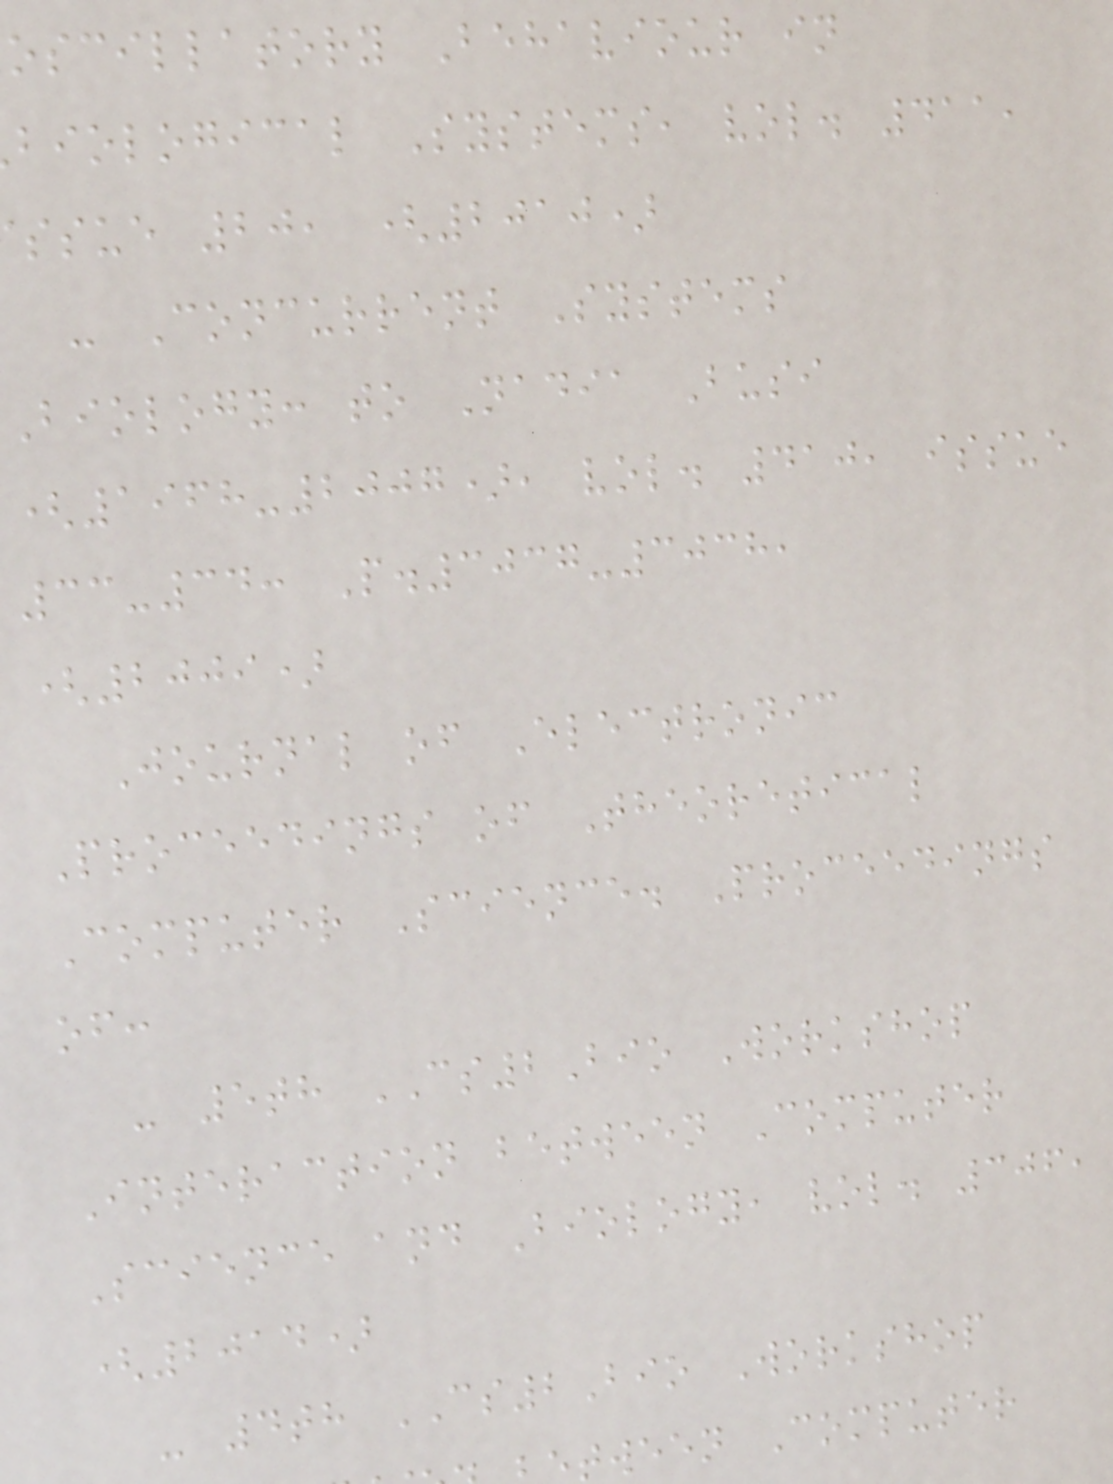oscillatory Behaviour in
biological Systems, vol. 411,
ssue 20, (2010)
- Concurrent Systems
Biology: to Nadia Busi
(1968-2007), vol. 410, issue
33-34: P.3037-3038,
(2009)
Journal of Electronic
Proceedings of Theoretical
Computer Science. Proceedings
of:
- 5th CS2Bio Workshop
Interaction between Computer
Science and Biology, vol. 306,
(2014)
- 4th CS2Bio Workshop
tween Computer
